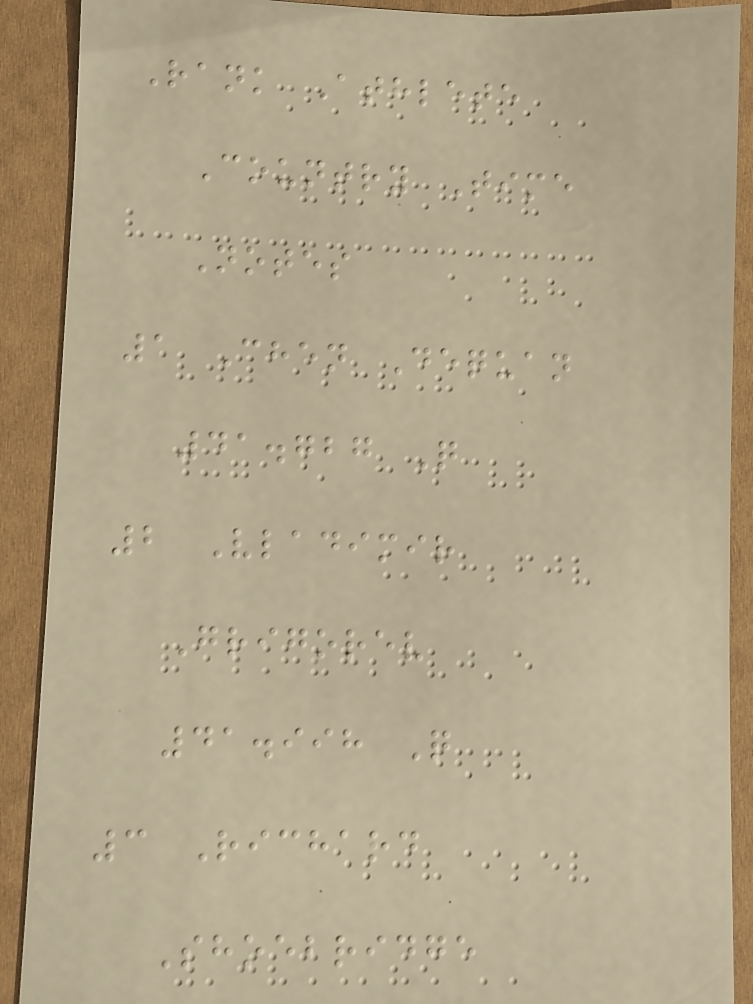Rank Athlete
Country Time
Notes
1 Chen Dequan
41.727 Q
2 Vladimir
Grigorev
41.998 Q
3 Richard
Shoebridge
